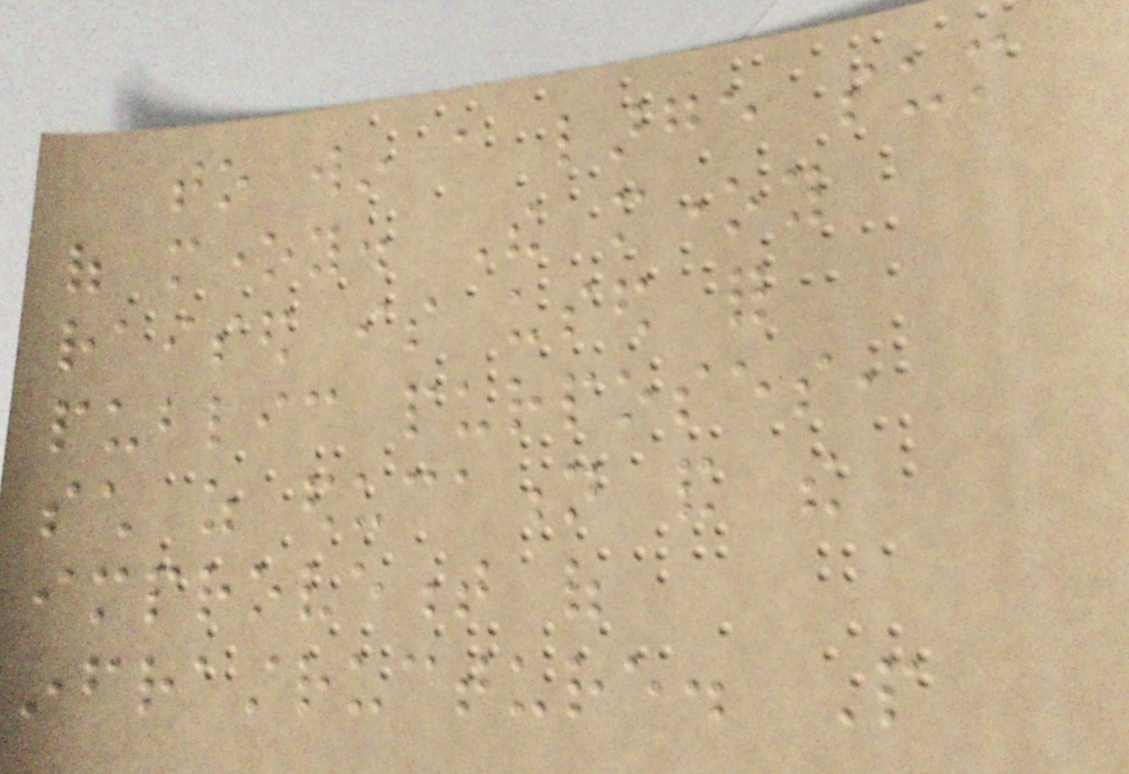to win a large sum
of money. The money
raised is used for
public purposes,
such as education and the
improvement of
infrastructure. People
